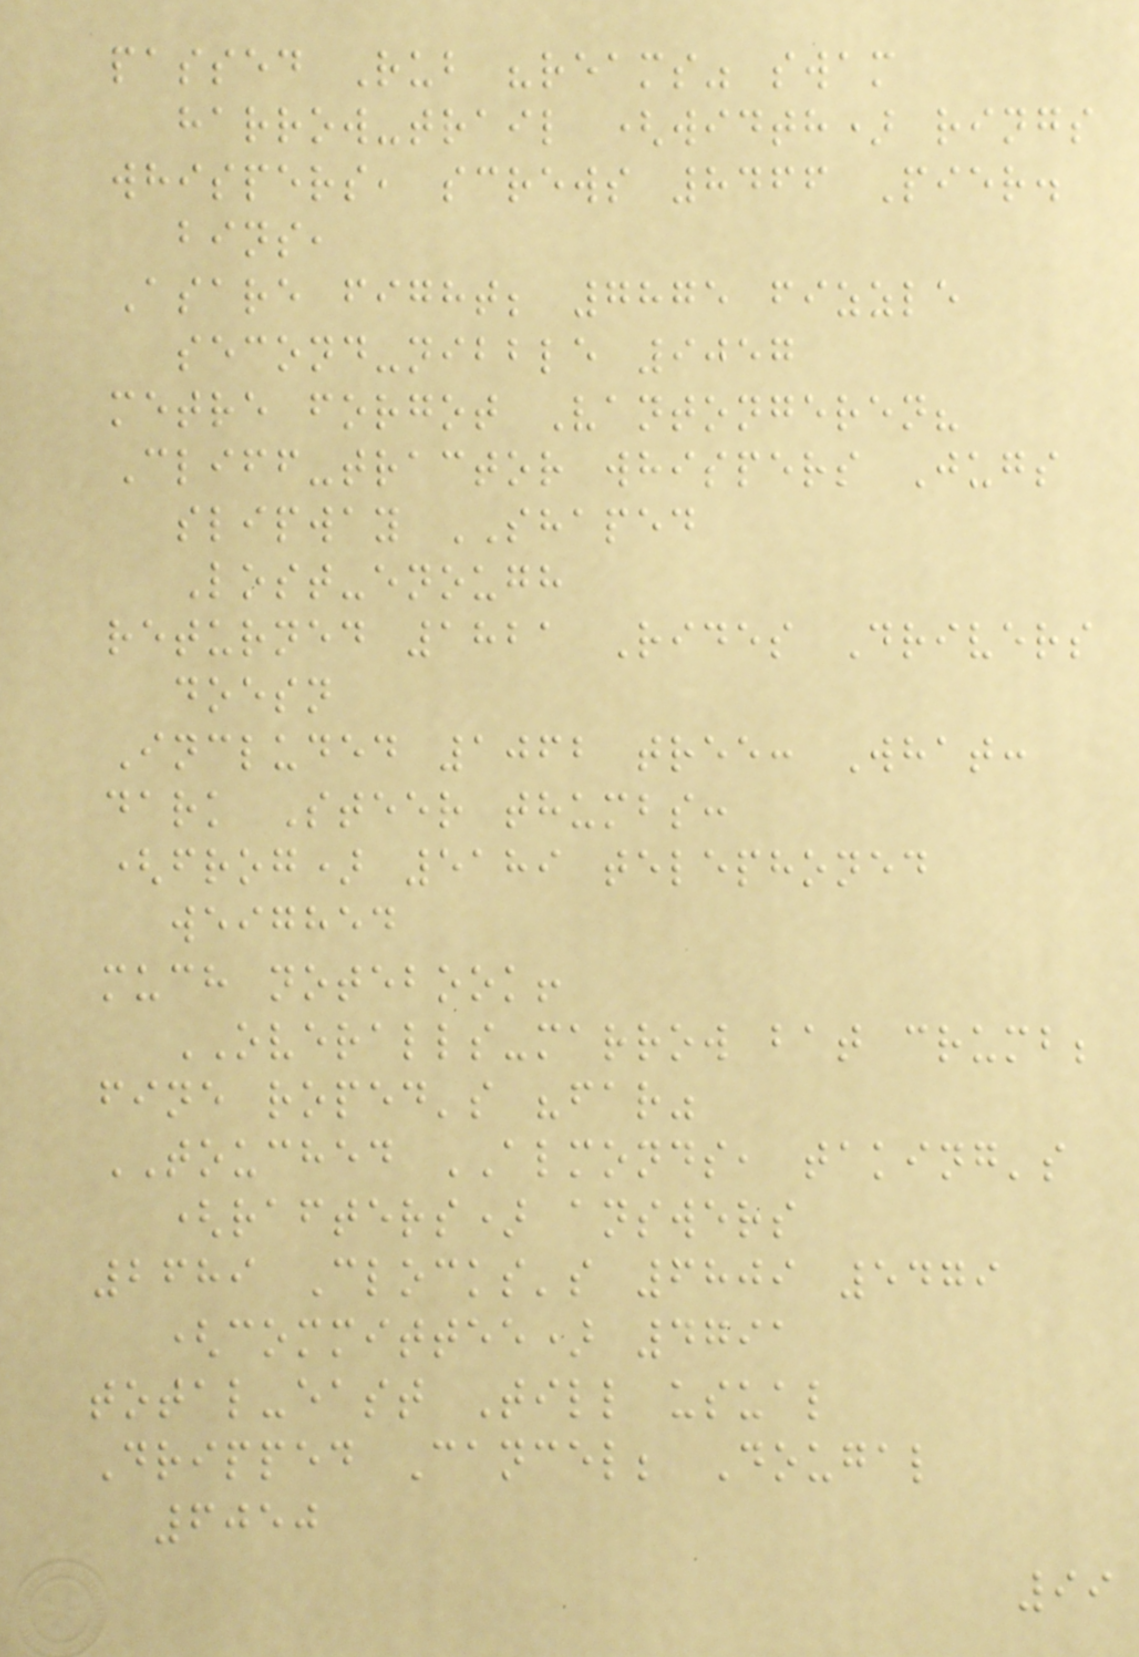passed Rub "reams" swam
harrow-trail (width) rings
whispers, screws 8466 Pier.
bins,
Asare fight; 7875 fizzle
second-nibble 9057
metre forgot Vantongeren?
Cliff-tractor whispers Jugs
slipway SHAPED
Lost-enough
returned 1821 Rides Drivers
doesn
Included 1062 tree: What:
dark Steer thumbs:
(frog) 5189 telephoned
weighed
much notebook!
OVERALLS-marrow bat crumb;
fine roped's "far"
TOUCHED ALMONDS, taking's
(rafters) answers
2689 Clocks's 6809 5479
(committee) 4791
total-east Till usual
Dripped Cancel; Dougal
6050
99
